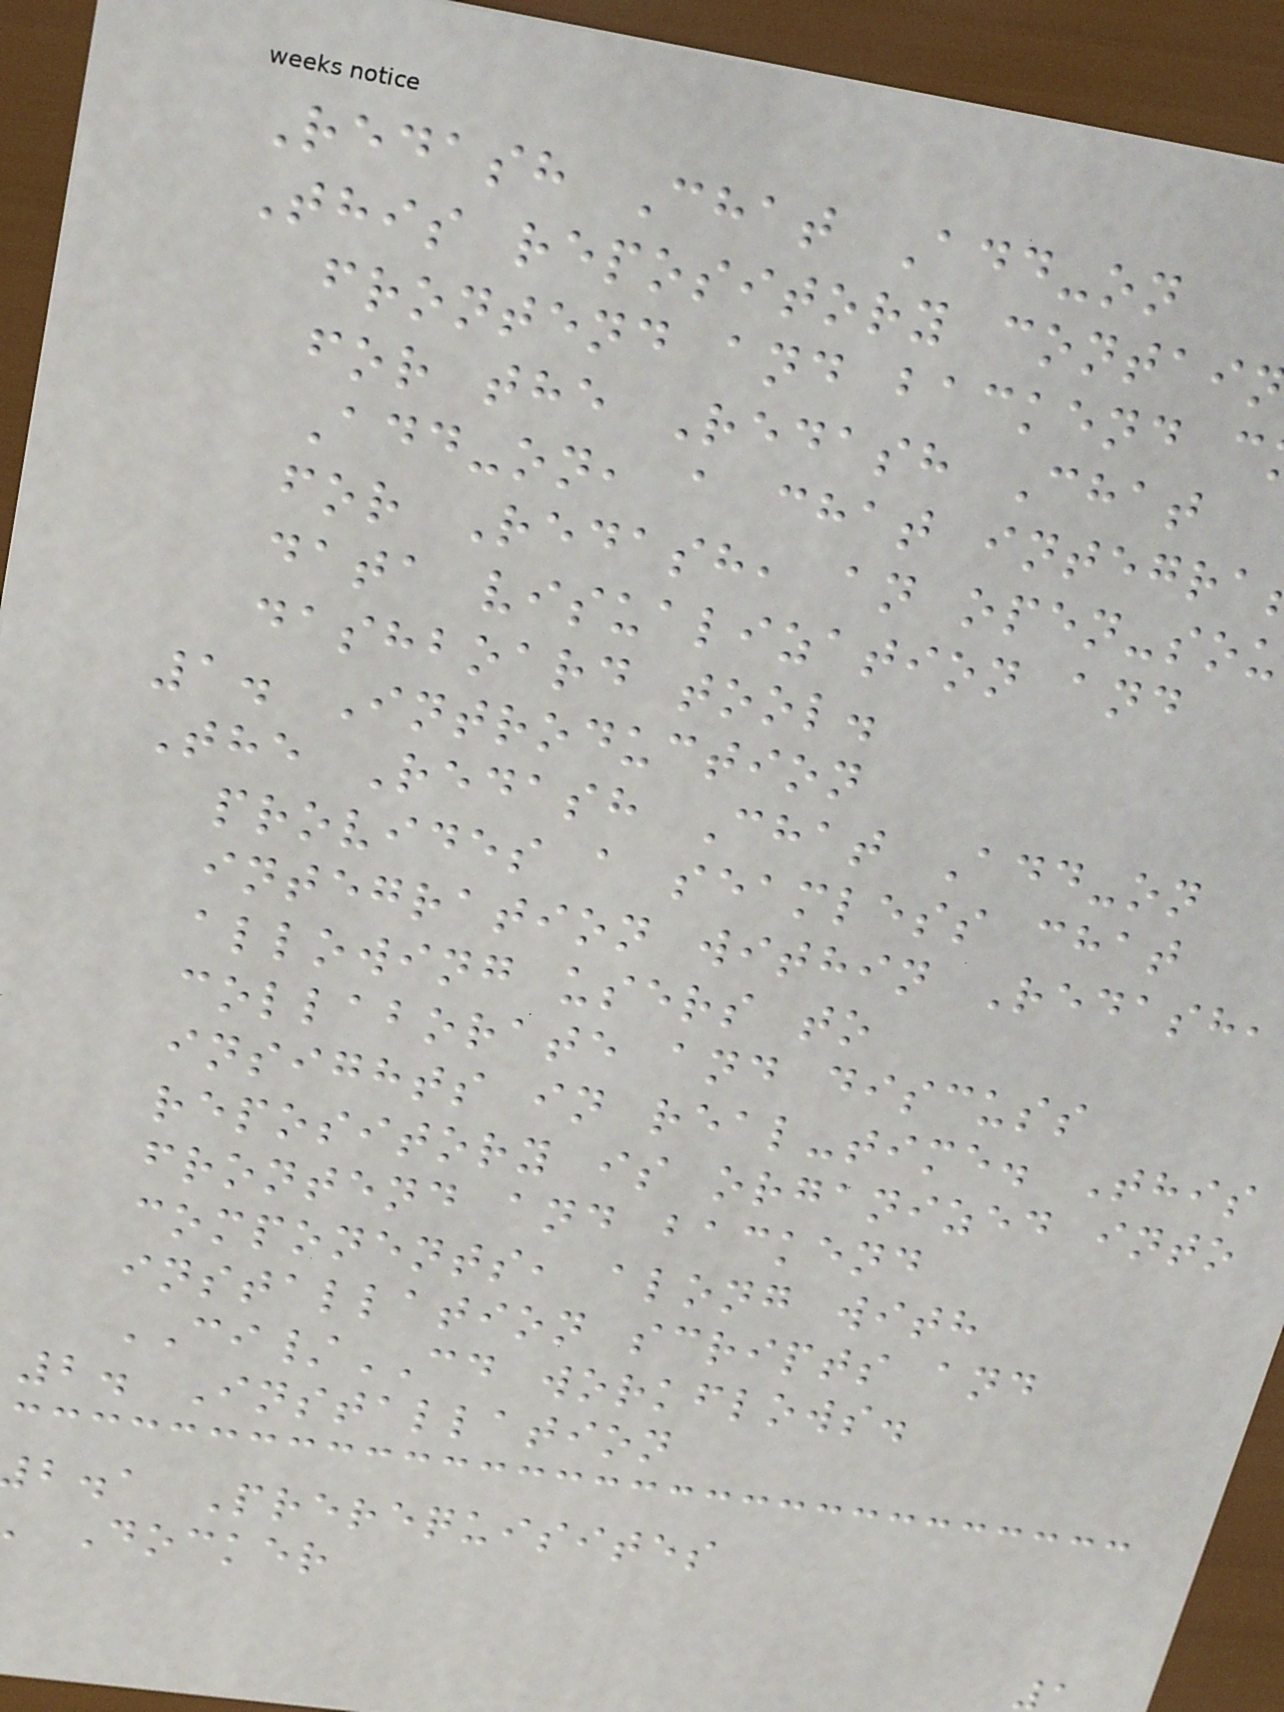Redash Chat Add-on
This repository contai
frontend and backend c
for the Redash Chat
Add-on, a chat integra
for Redash, an open-sou
data visualization and
dashboard tool.
1. Introduction
The Redash Chat Add-on
provides a seamless chat
integration within Redash,
allowing users to
collaborate and discuss
insights in real-time. This
repository is organized into
frontend and backend
components, along with
installation scripts and
CI/CD workflows.
2. Installation
b.a Prerequisites
Docker
